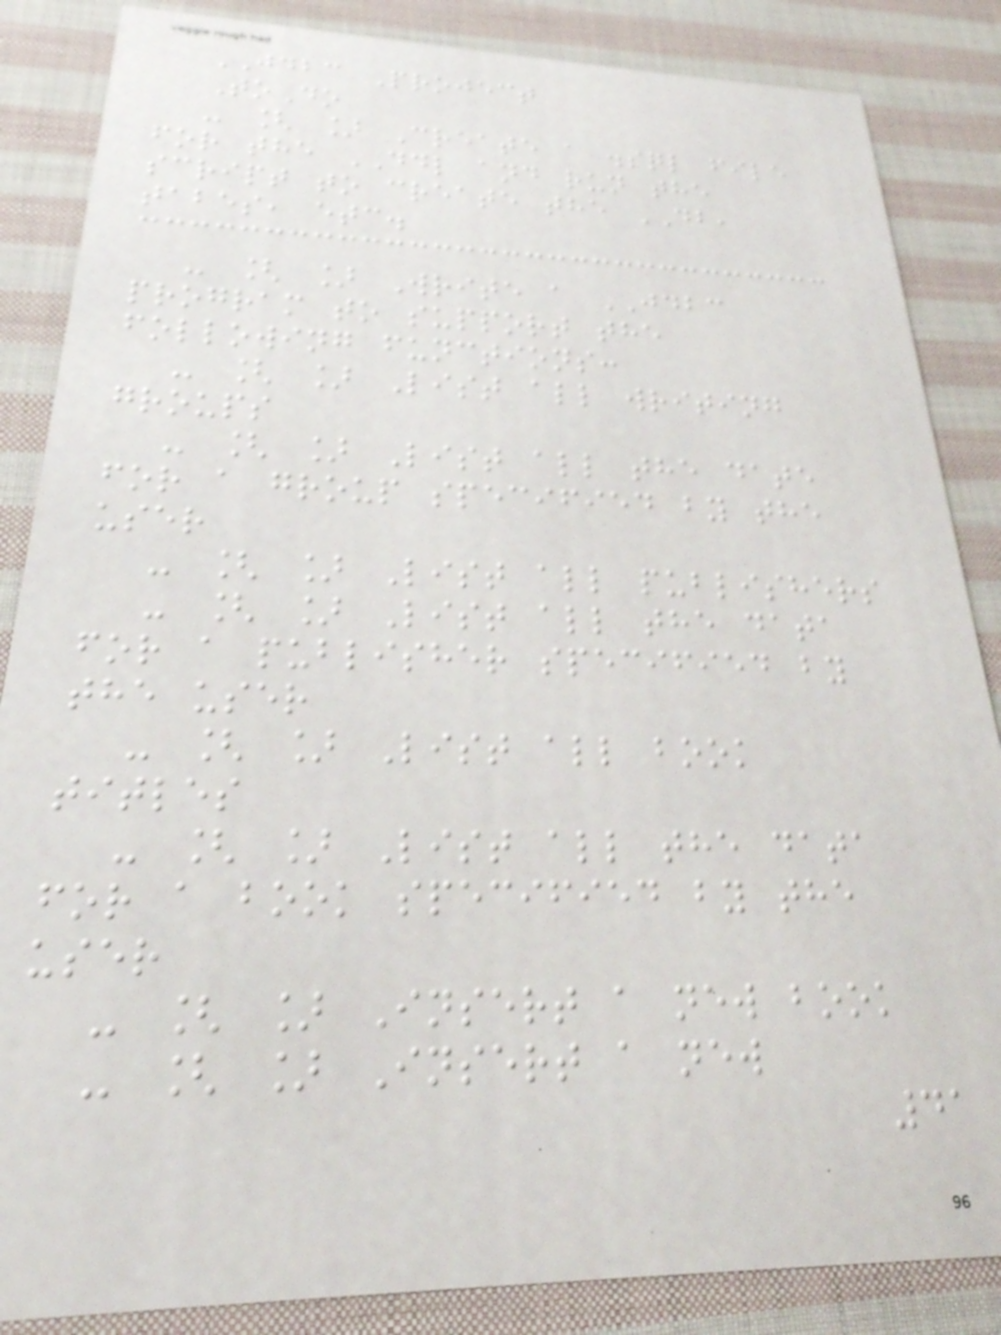JDBC Project
ToDo
- [ ] Create a .sql file
for the DDL and run the
script to create the DB,
tabes, etc.
- [ ] Write a JDBC
program to support the
following functions:
- [ ] List all writing
groups
- [ ] List all the date
for a group specified by the
user
- [ ] List all publishers
- [ ] List all the data
for a publisher specified by
the user
- [ ] List all book
titles
- [ ] List all the data
for a book specified by the
user
- [ ] Insert a new book
- [ ] Insert a new
41
